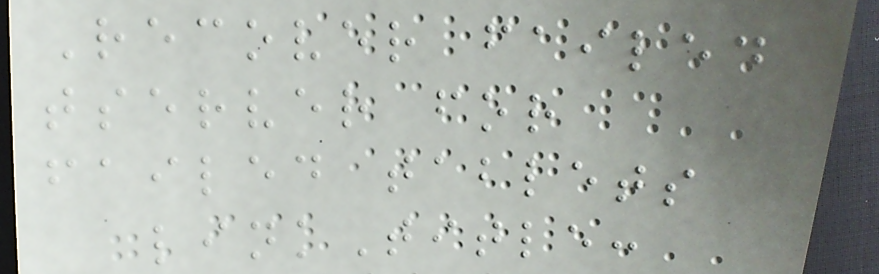Recover failed
tserver for
failed tablets
linkTitle:
